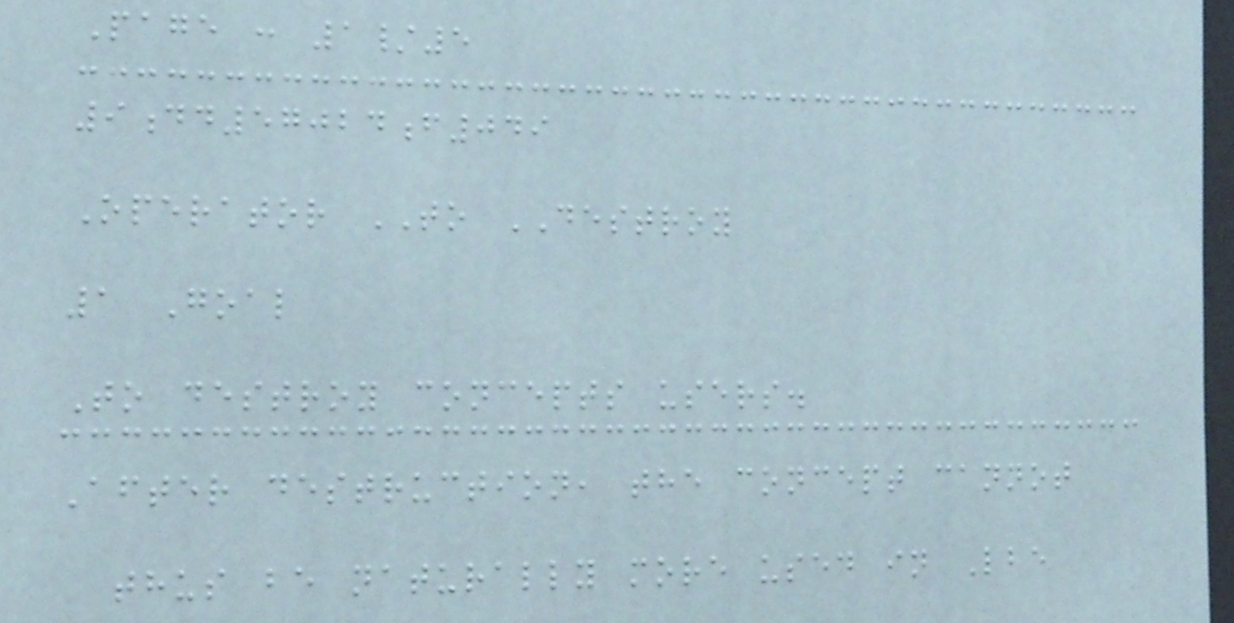Page : 1/5
9dd57024f049
Operator TO DESTROY
1 Goal
To destroy concepts users.
After destruction, the concept cannot
thus be naturally more used in Lbe
